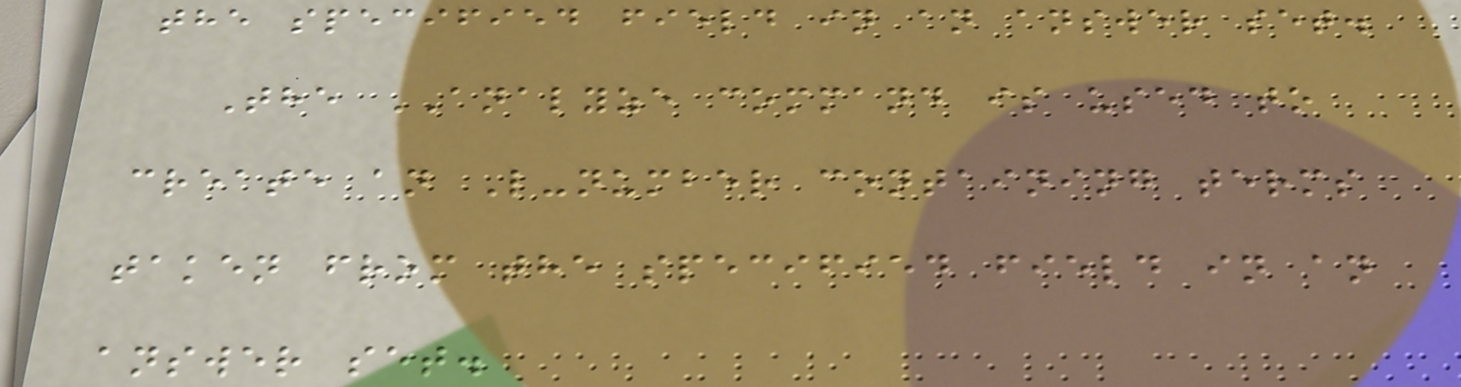the specified field in an answer set.
The ANALYZE command is used to
create an L-number containing terms
taken from the specified field in an
answer set.
